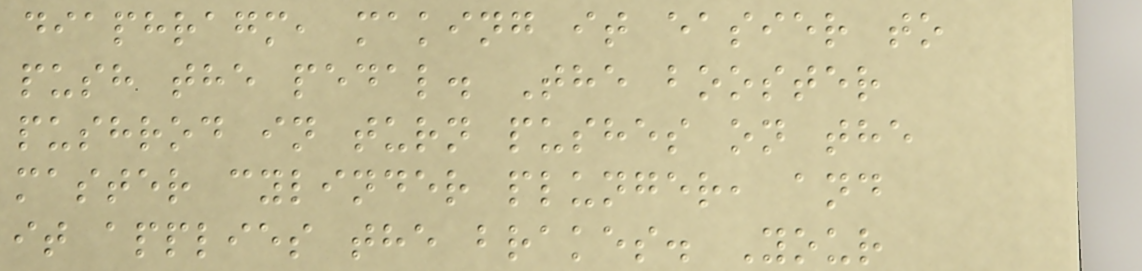diaphragm, making it easier to
push the pedal. The booster
pushrod in turn pushes on the
master cylinder plunger, and
it applies the brakes. Your
